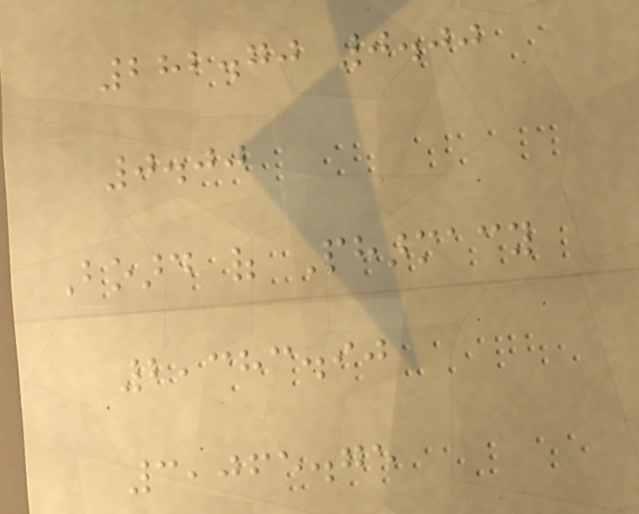282.70 0.00
0.00
Board of Pharmacy
2,383.90
3,065.75
